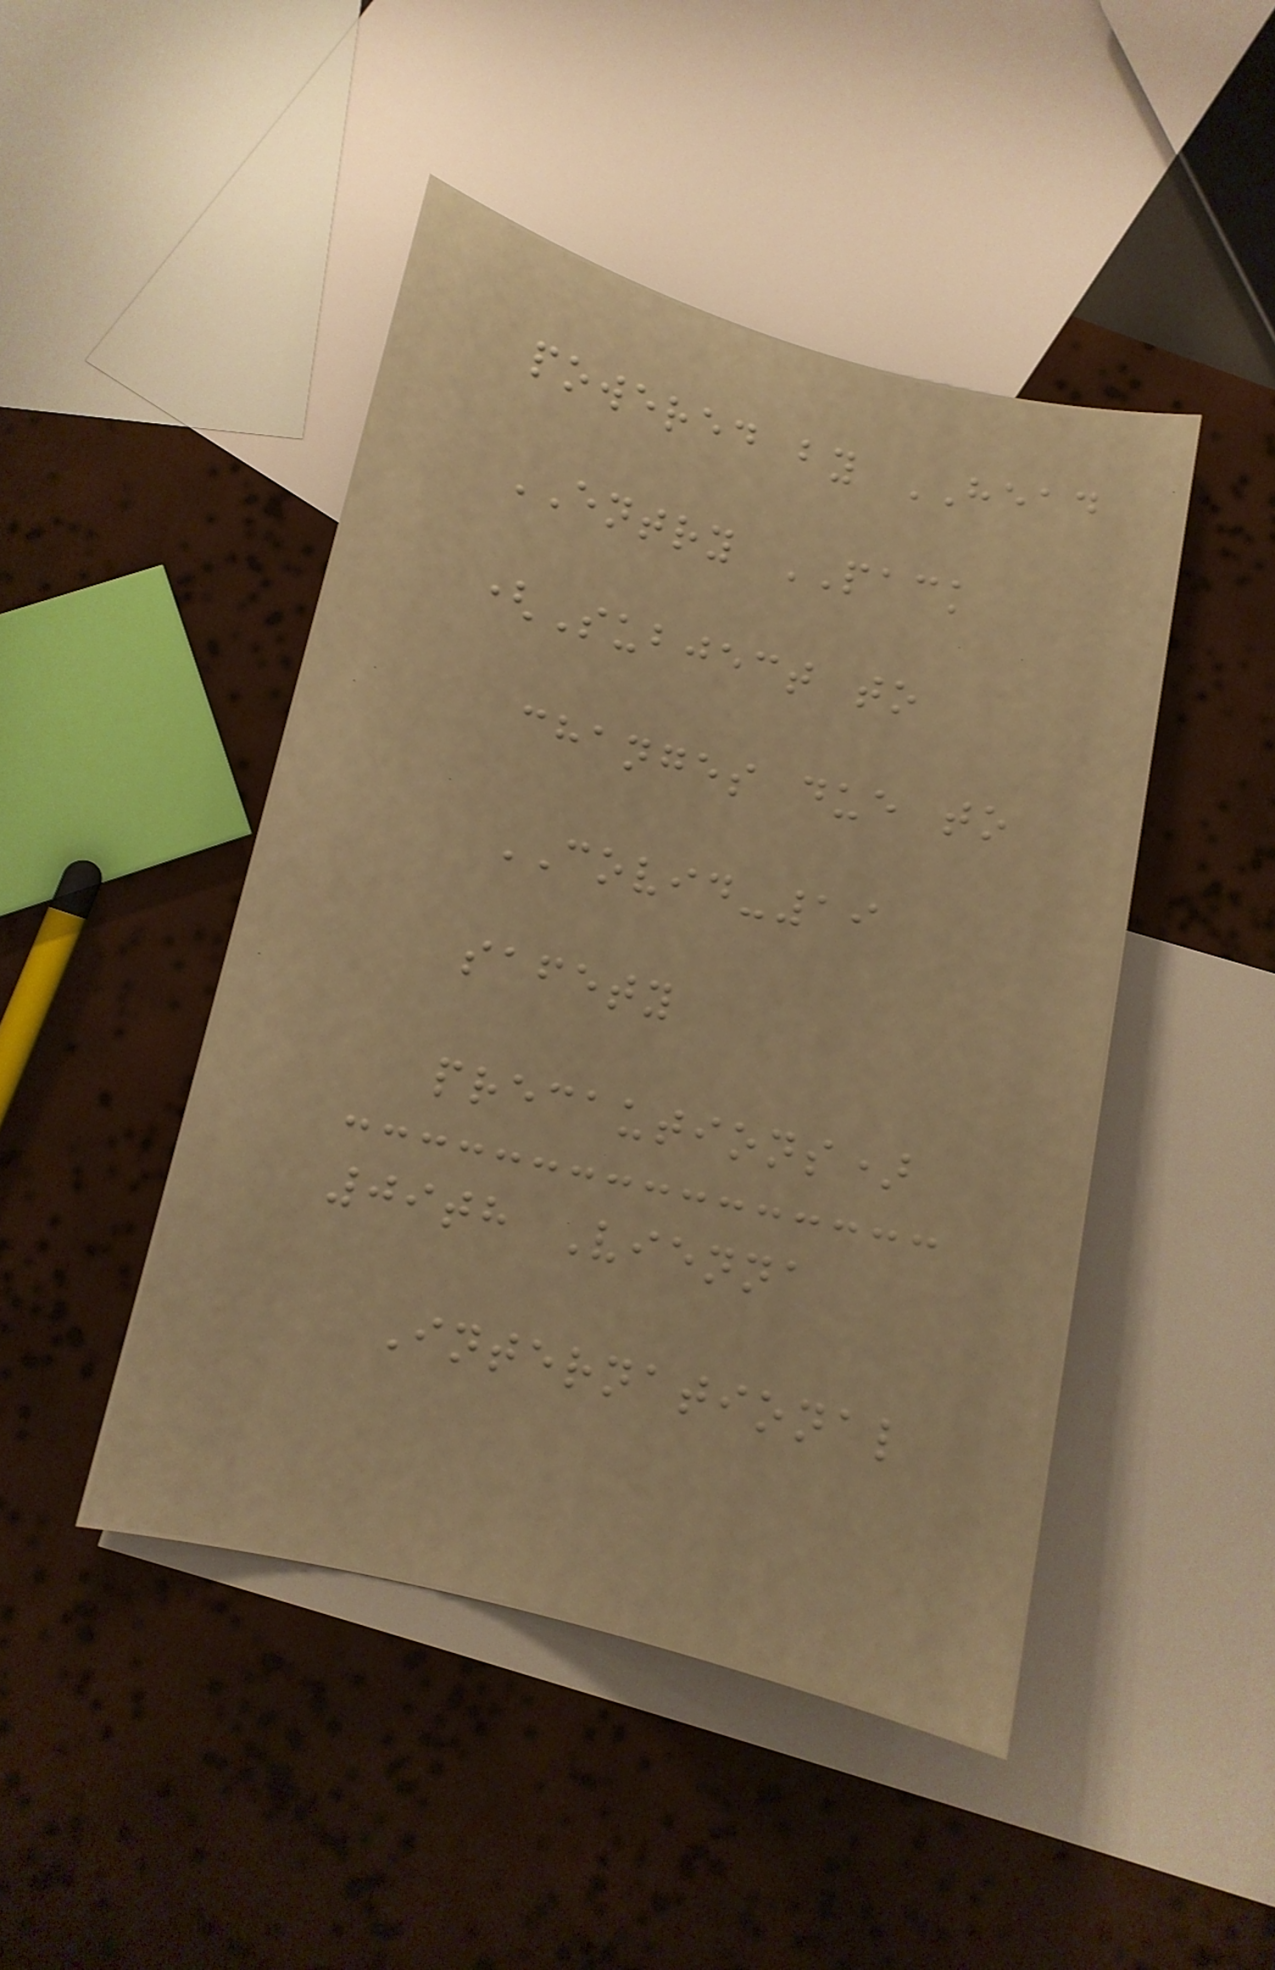powered by HEAD
ENTRY PACK
(Subject to
changes due to
COVID-19
safety
precautions)
09th Vienna
International
